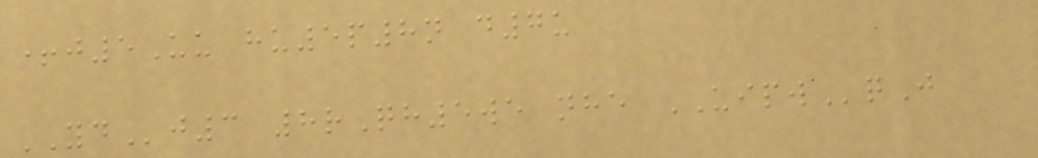+j5Uu hu5p8n d7u
YDj3 8rQh5we nhe UIPWqJ
